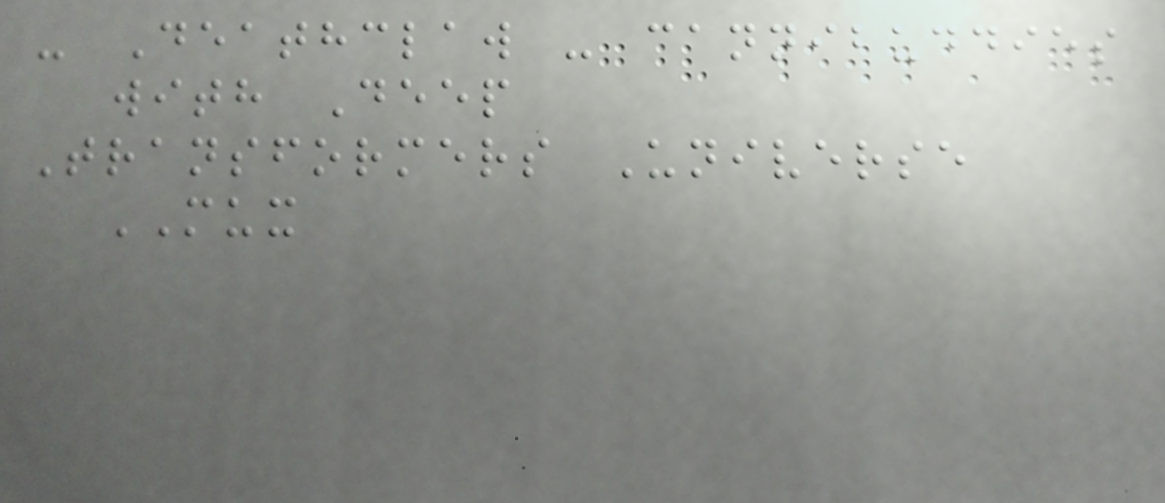- Deathclaw - cannibuddies
with Deep
Transformers Universe
MUX
